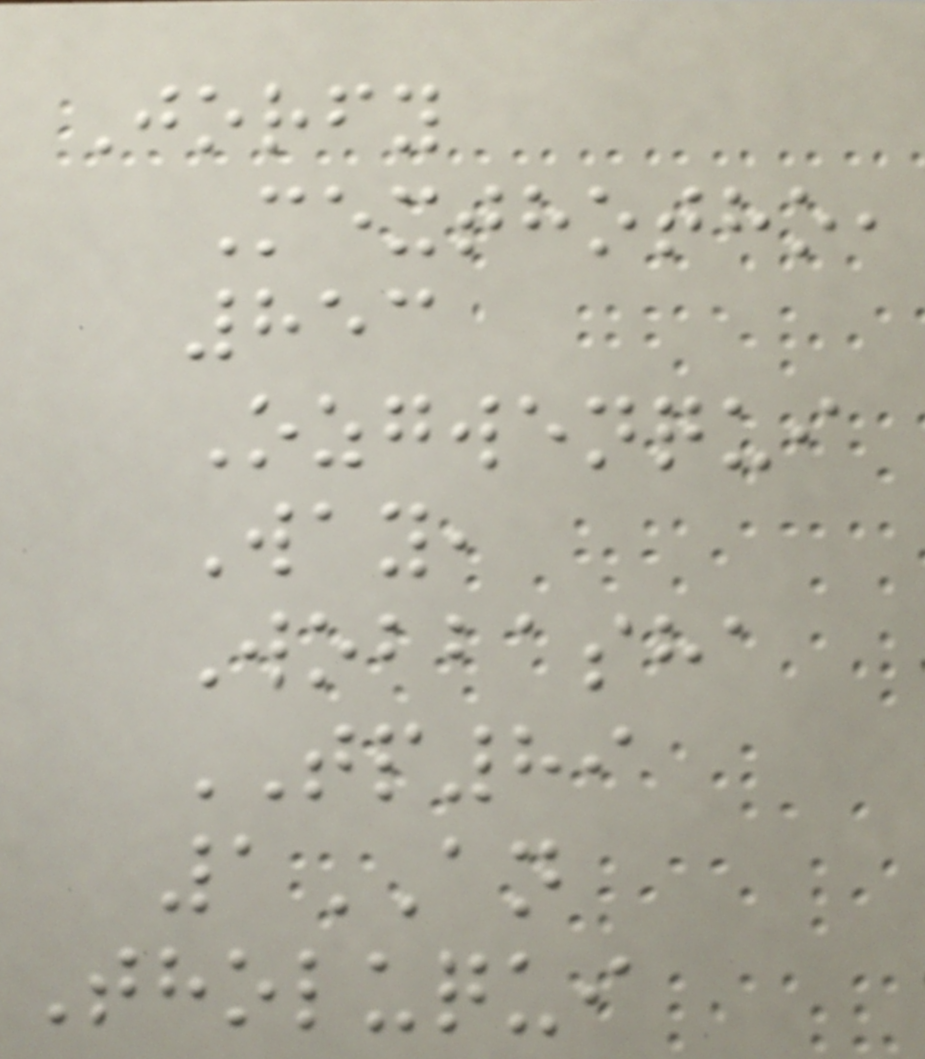Jorfy
Mexthotho,
853
Ozgwenqui
Way,
Wobbasha
TP89
1AN
Tholuqui
